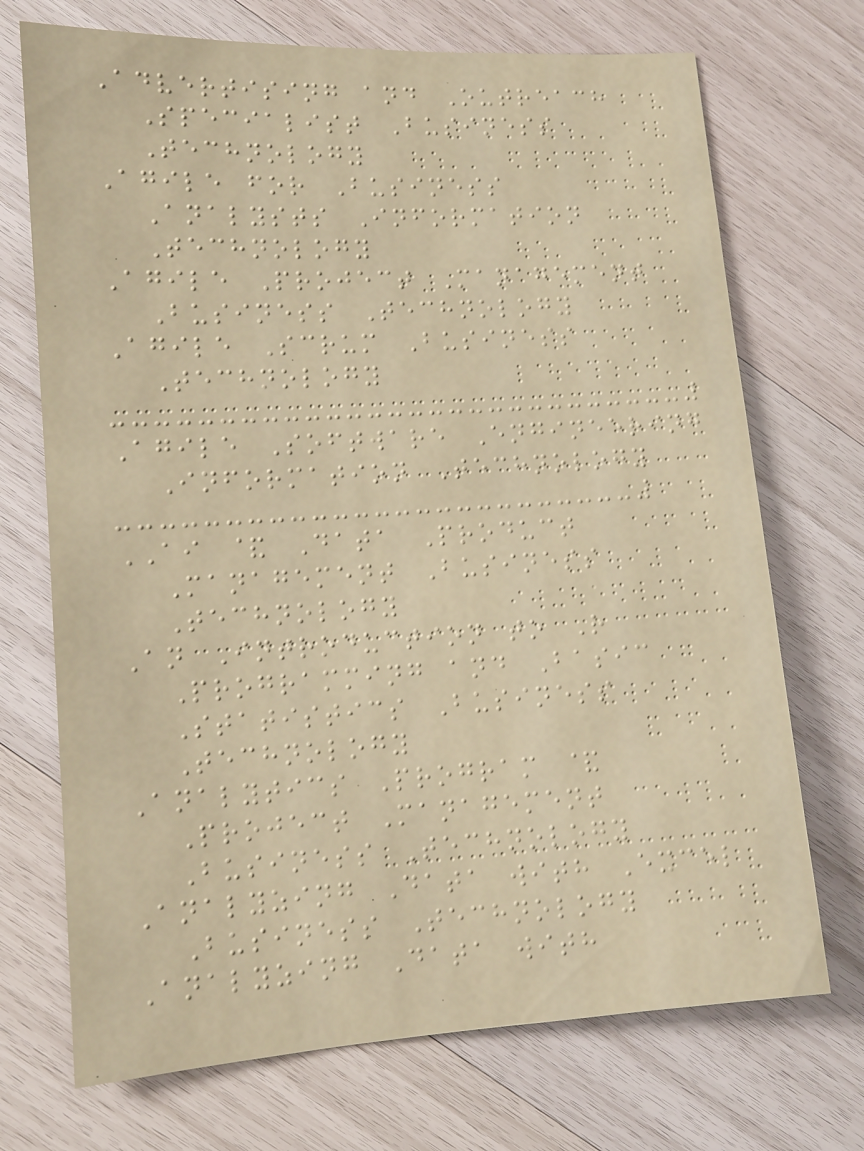Advertising and Outreach
Specialist Business
Technology
Agile for Business
Analysts Information
Technology
Agile Project Management
Business Technology
Agile Scrum Business
Technology
Agile Software Engineering
Information Technology
AI & Data Product
Management Business
Technology
An Introduction to R
Programming and Basic
Statistics Business
Technology
Analytics Program &
Project Management
Business Technology
Analyzing Data with Excel
Business Technology
Analyzing Data with
